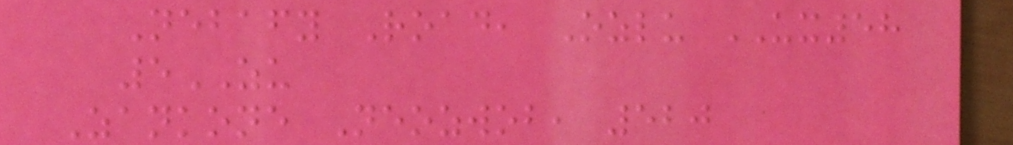Nebafy Road, Ozlu UX58
5ZU
Zankone Neozwob, 520
